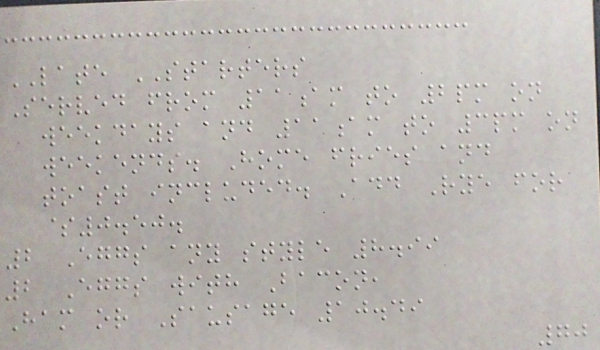LATE STARTERS
Served from 11am to 2pm on
weekdays and 11am to 3pm on
weekends. Home fries and
toast included. Add Rye for
$0.50.
2 Eggs any style 8.99
2 Eggs with Bacon,
Ham or Sausage 10.49
70
